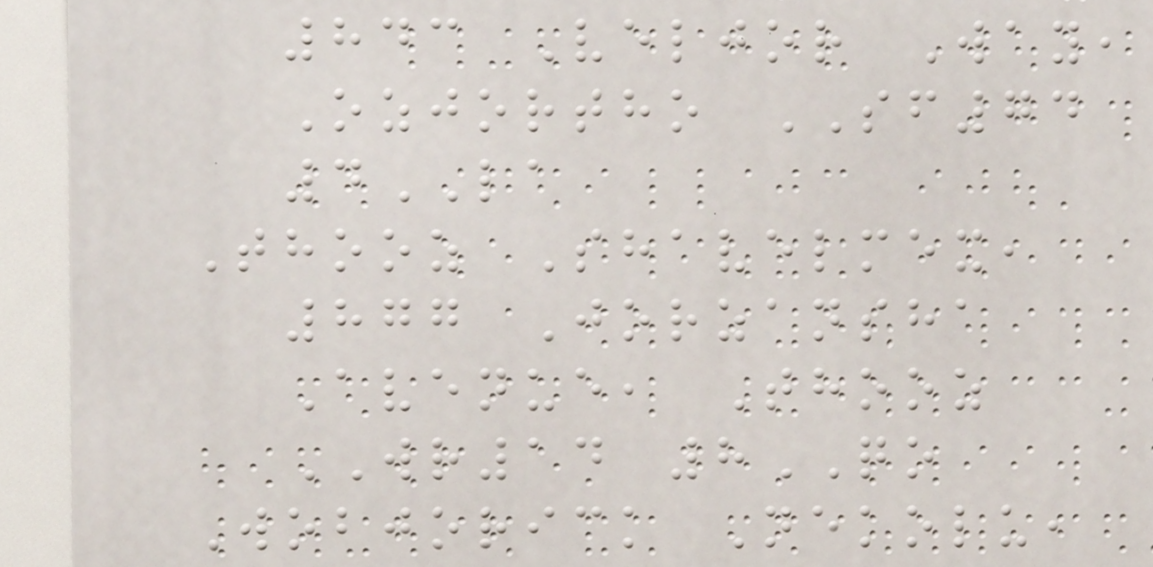843 Veljor Way,
Ozjortho SF74
4LA
Thooz Shavelmex,
877 Jorzansha
Avenue, Thooz
WR14 8QO
Wobjorick Nekolu,
